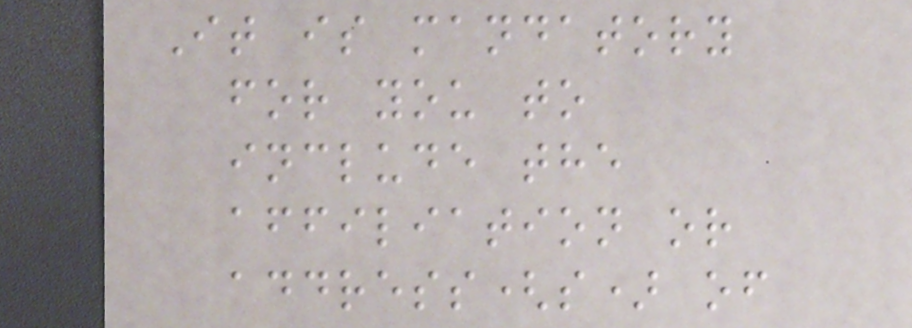It is mandatory
for you to
include the
affiliation or
address(s) of
